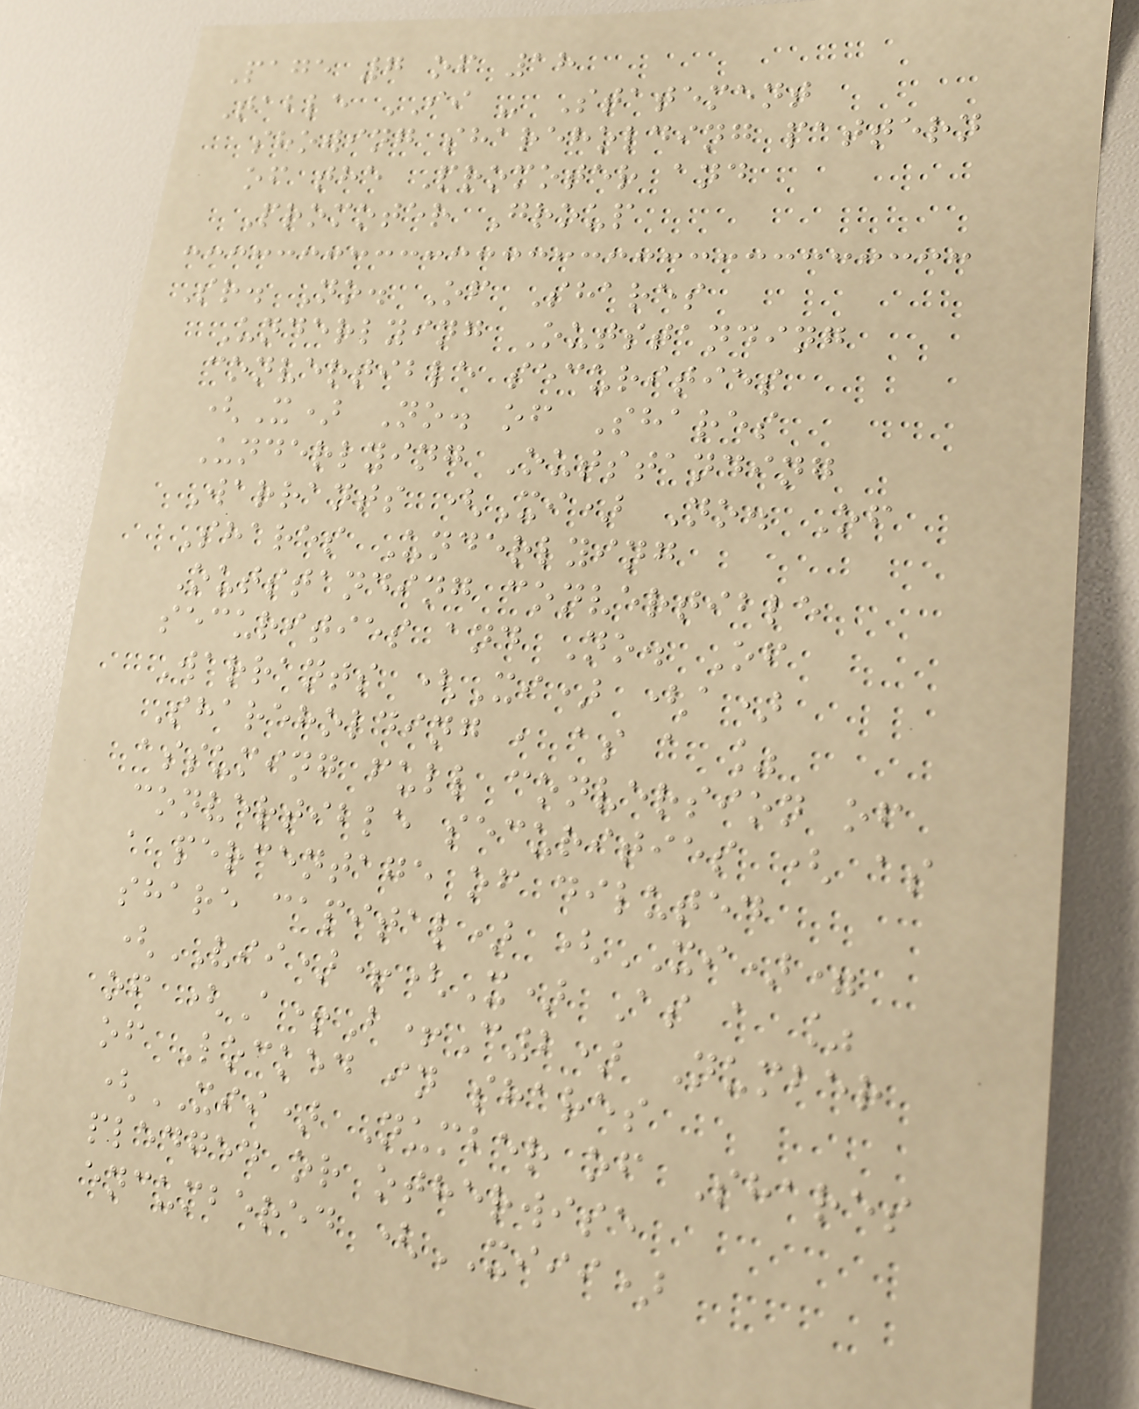Page 7 of 18
Table II - Statement
showing shareholding pattern
of the Promoter and
Promoter Group
Sr. No. Of Shares
Underlying Outstanding
convertible securities
(X) No. of Shares
Underlying Outstanding
Warrants (Xi) No. Of
Shares Underlying
Outstanding convertible
securities and No. Of
Warrants (Xi) (a)
Shareholding , as a %
assuming full conversion of
convertible securities ( as
a percentage of diluted
share capital) (XI)=
(VII)+(X) As a %
of (A+B+C2) Number
of Locked in shares
(XII) Number of Shares
pledged or otherwise
encumbered (XIII)
